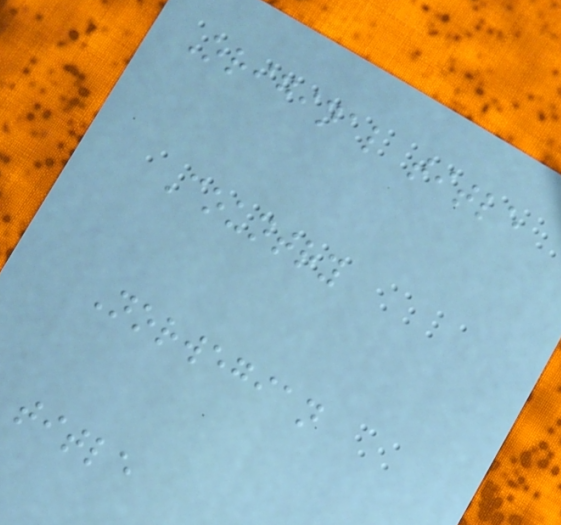Original title
Country
Norwegian
title
